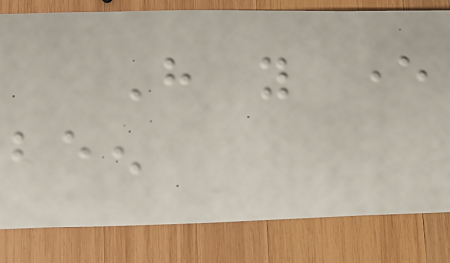Have you ever
been
